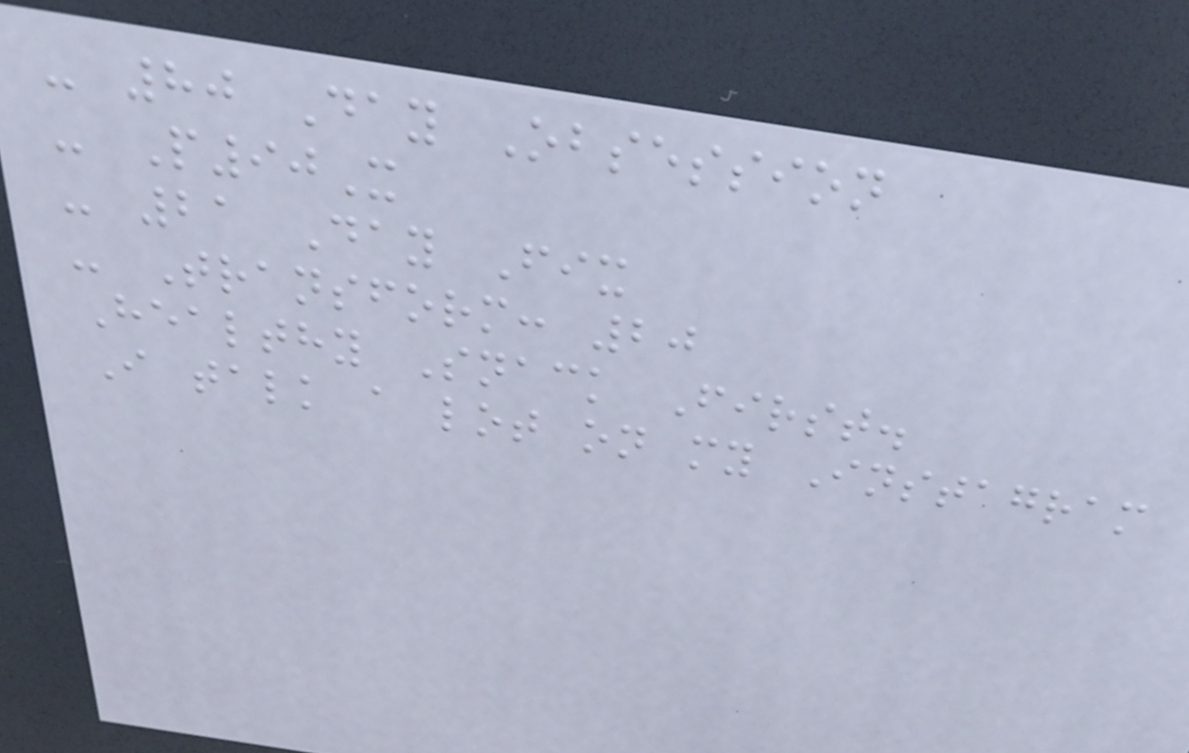- 80 Day Obsession
- P90X
- 21 Day Fix
- Transform: 20
Healthy Snack First.
I talk a lot on my Instagram
